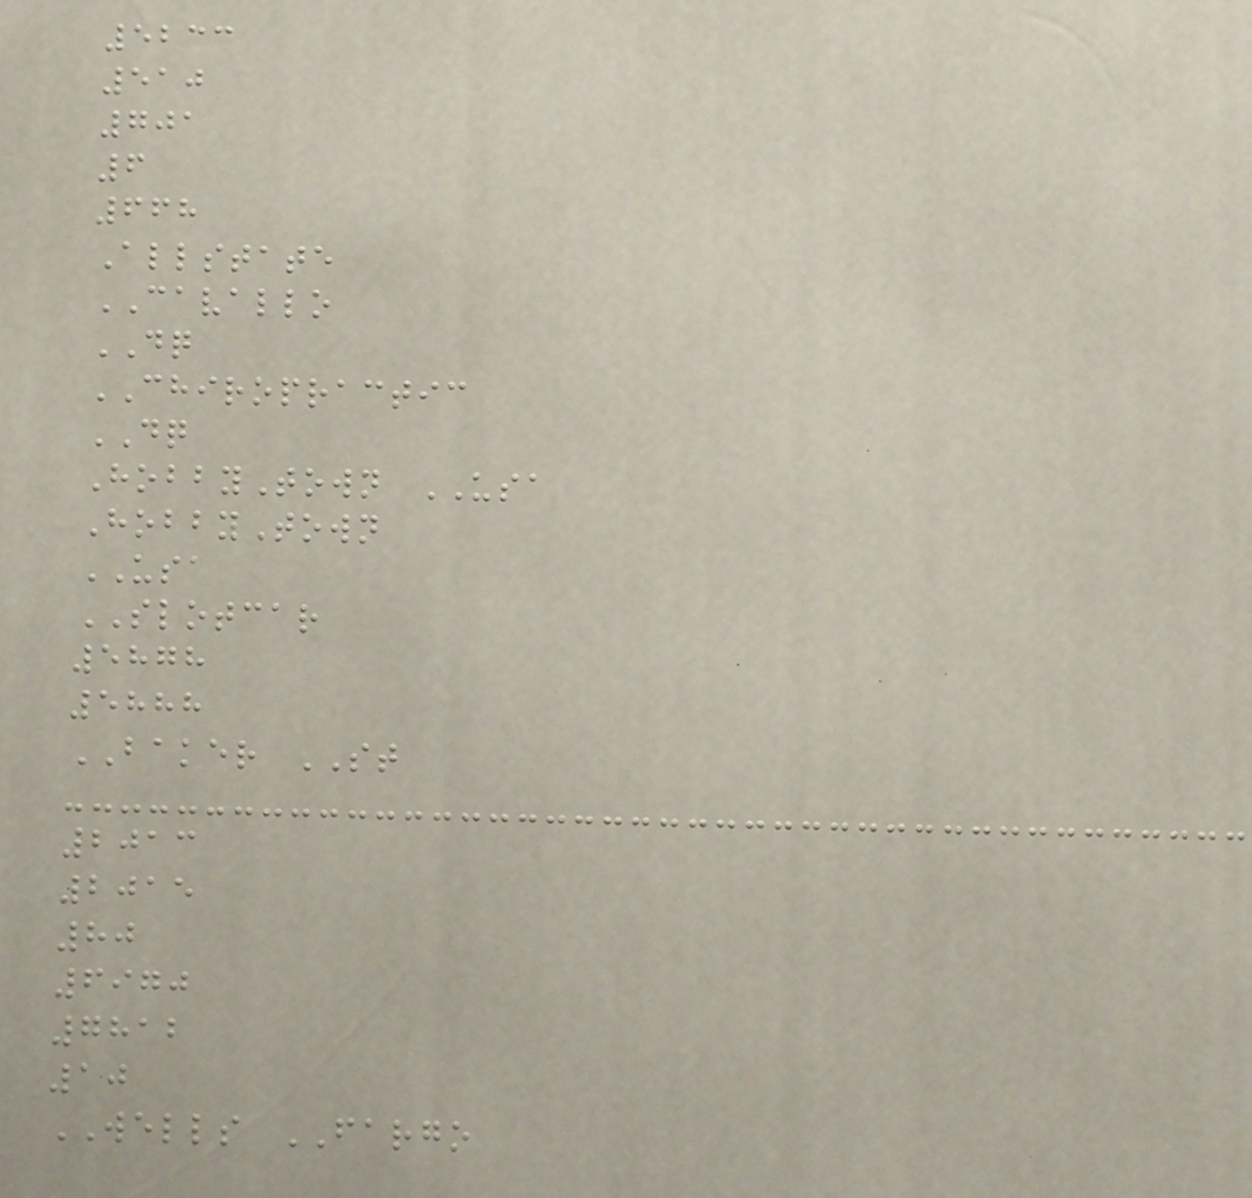5233
510
701
6
668
Allstate
CAVALLO
DQ
CHIROPRACTIC
DQ
HobbyTown USA
HobbyTown
USA
SLOTCAR
5878
5888
BAKER ST
2013
2015
80
6970
7812
10
WELLS FARGO
